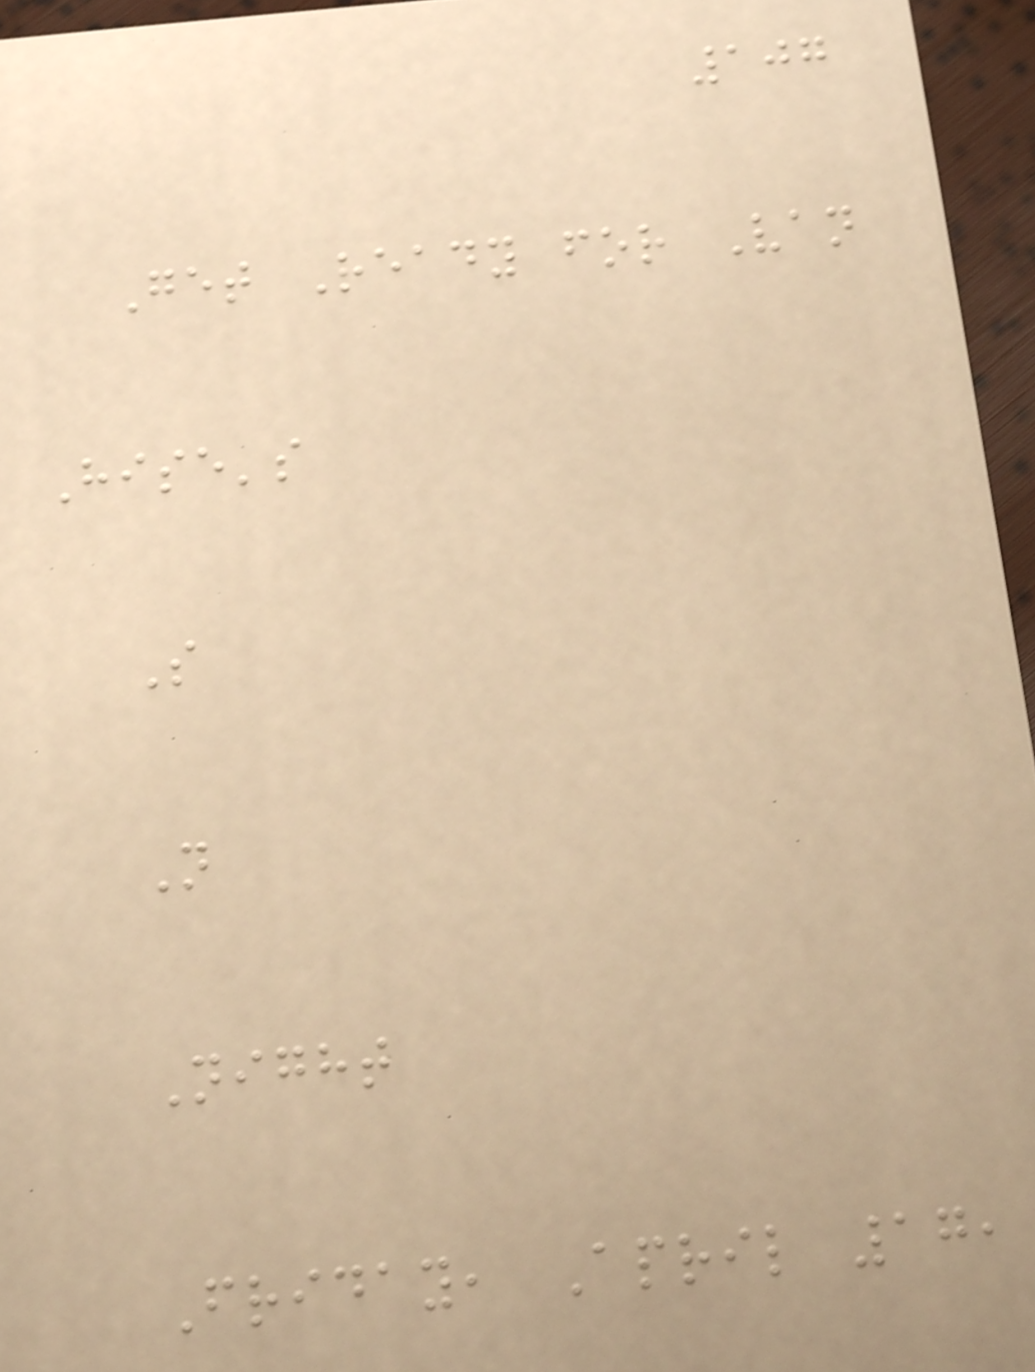107
Get Ready for Van
Hise's
S
N
Night
Friday, April 17,
